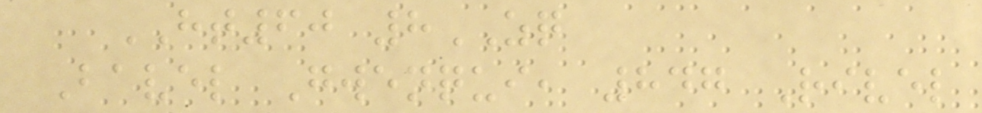HT60 8ZQ
Bavel Gwenqui, 847 Rivel
